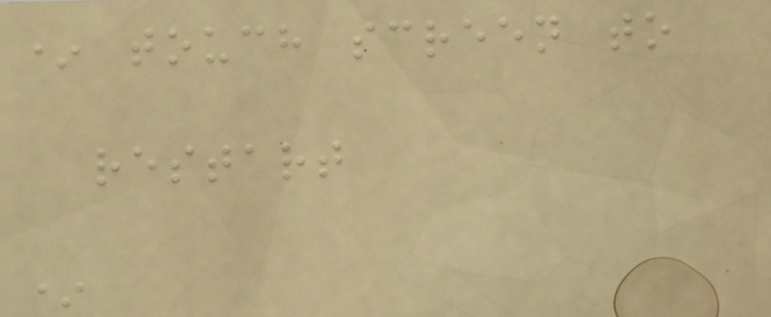* touch screen to
restart
*
